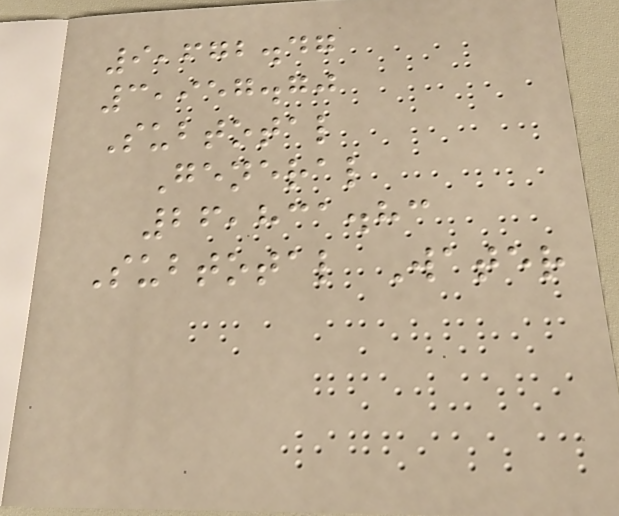9,672.47
3,957.70
Subtotal
General
26,831.83
Subtotal Water
